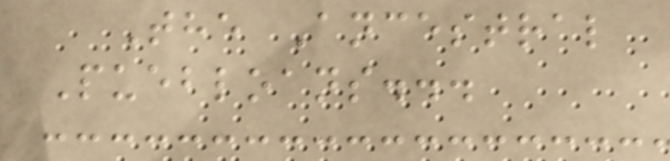The Ancestral
Puebloans...
